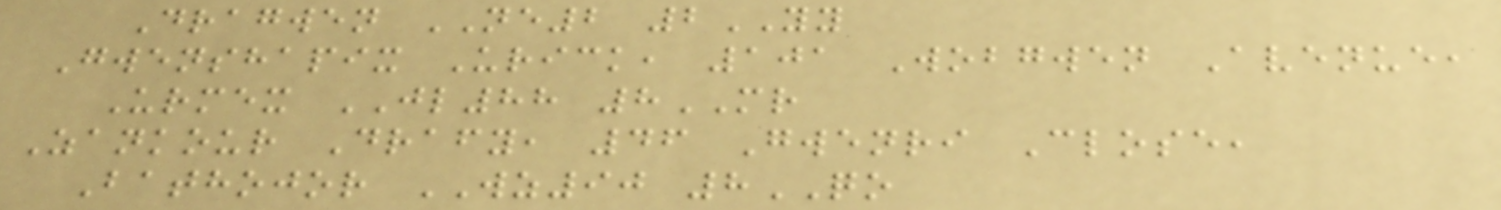Dragwen NE2 2YY
Gwenshapix Urick, 101 Wobgwen Avenue,
Urmex JL88 8MR
Zankour Drafy, 46 Gwenri Close,
Bathojor WZ90 8QO
